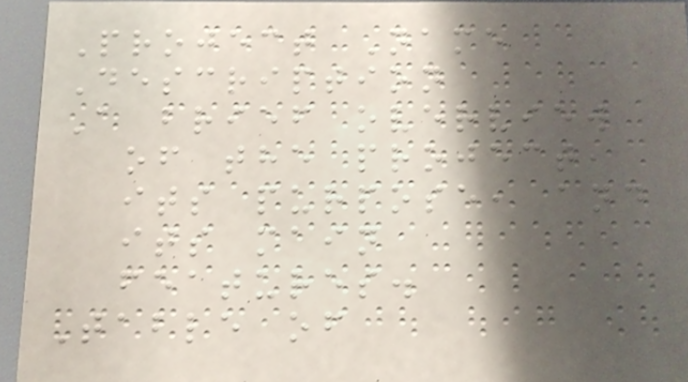Project Name
Description
A brief overview
of the project,
its purpose, and
its main
features.
Table of
